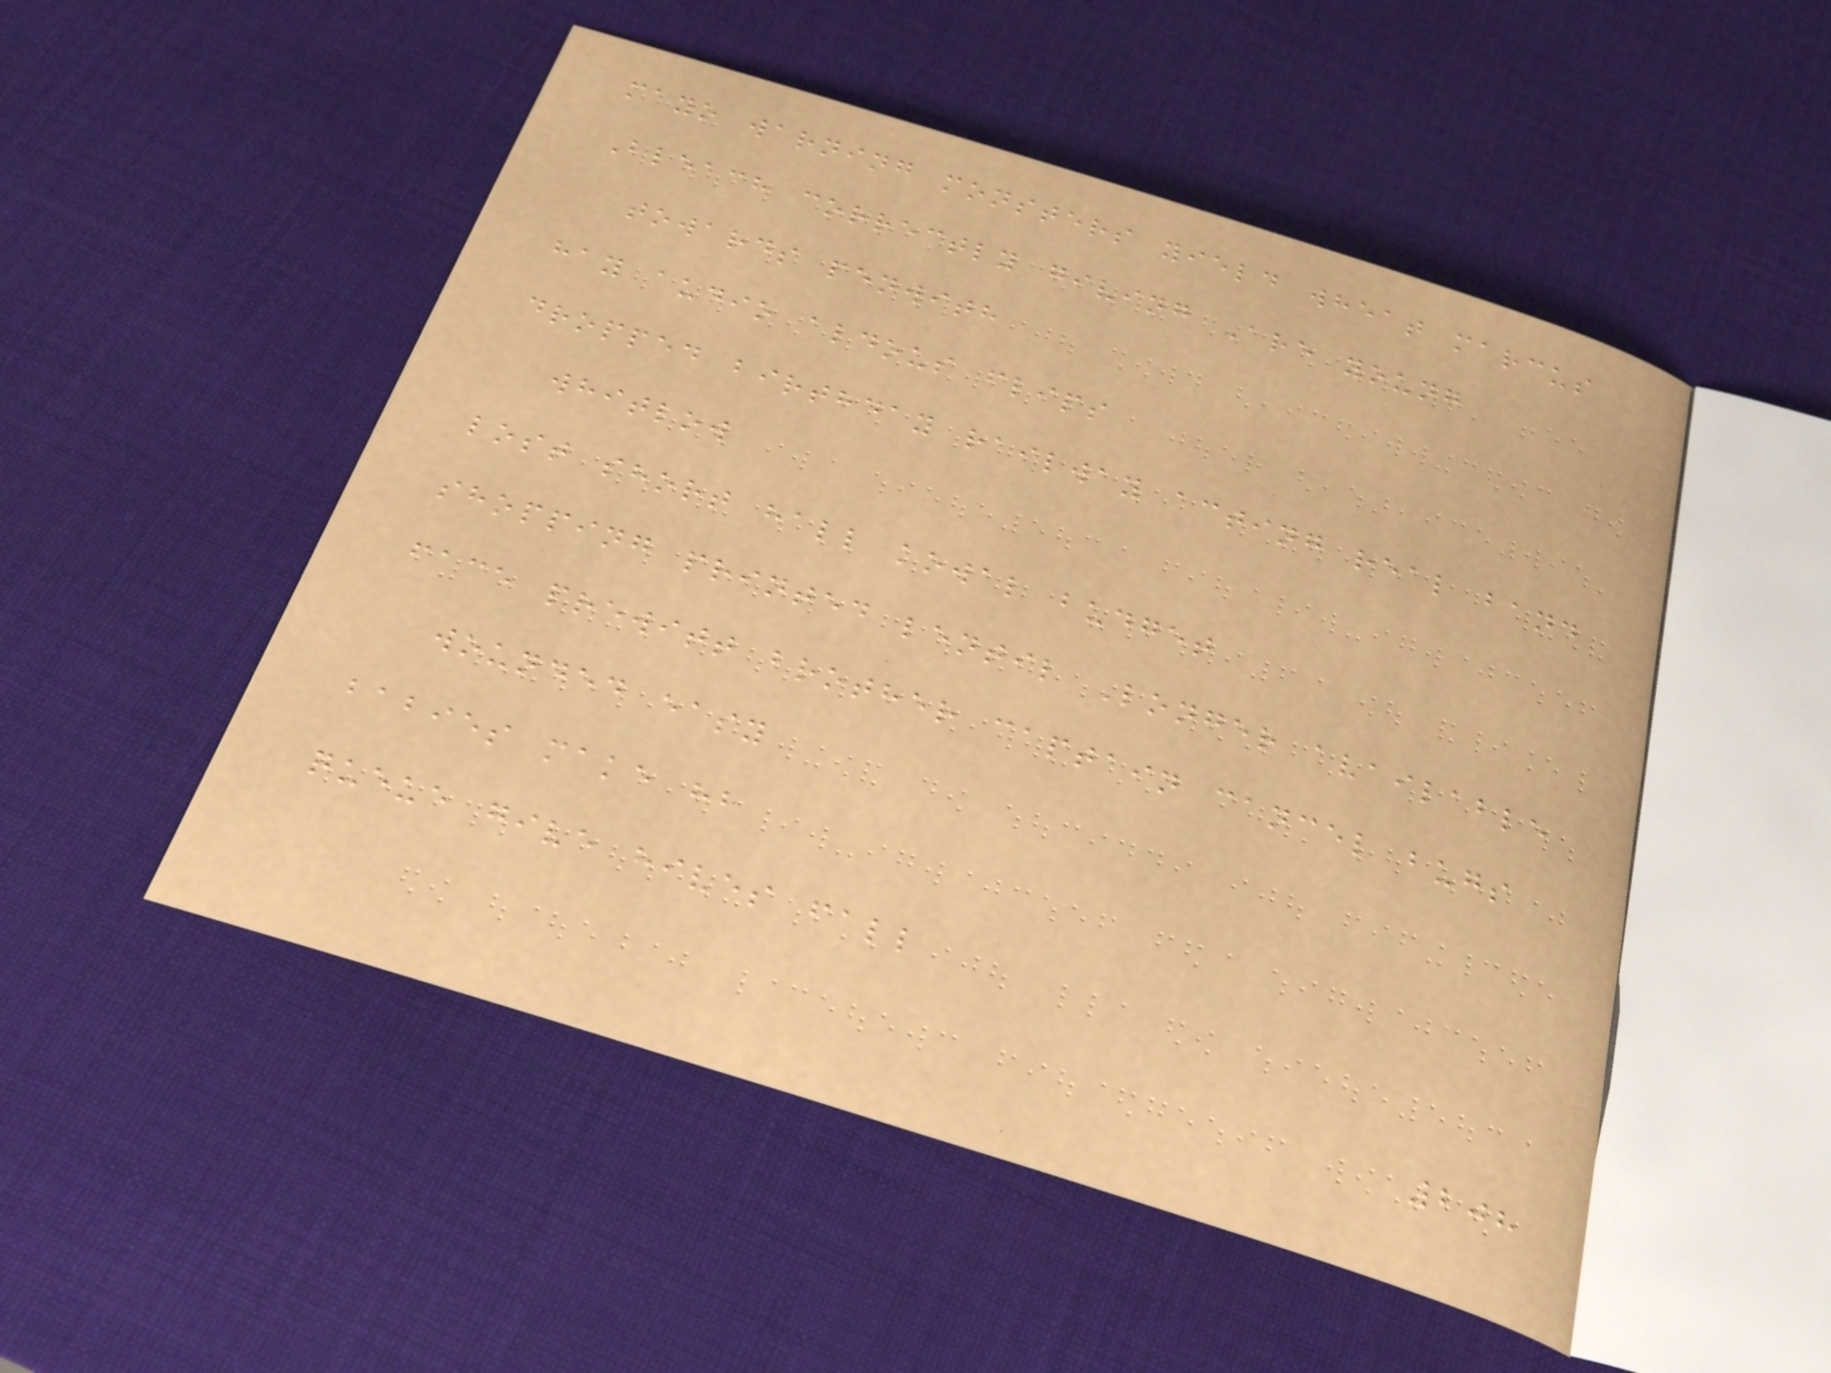mayo warning monsters yield wheat marcus
Bleach correctly giving Are young
towards penwith
hay audio aldous flips
dropped birthday railway acting real band
whitlow
lost short hall kowal budget
shopping printed lentil Longer available
face prewitt brother captain cancel bugs
wounded easy
babies make hb
queue give hives fall
208
